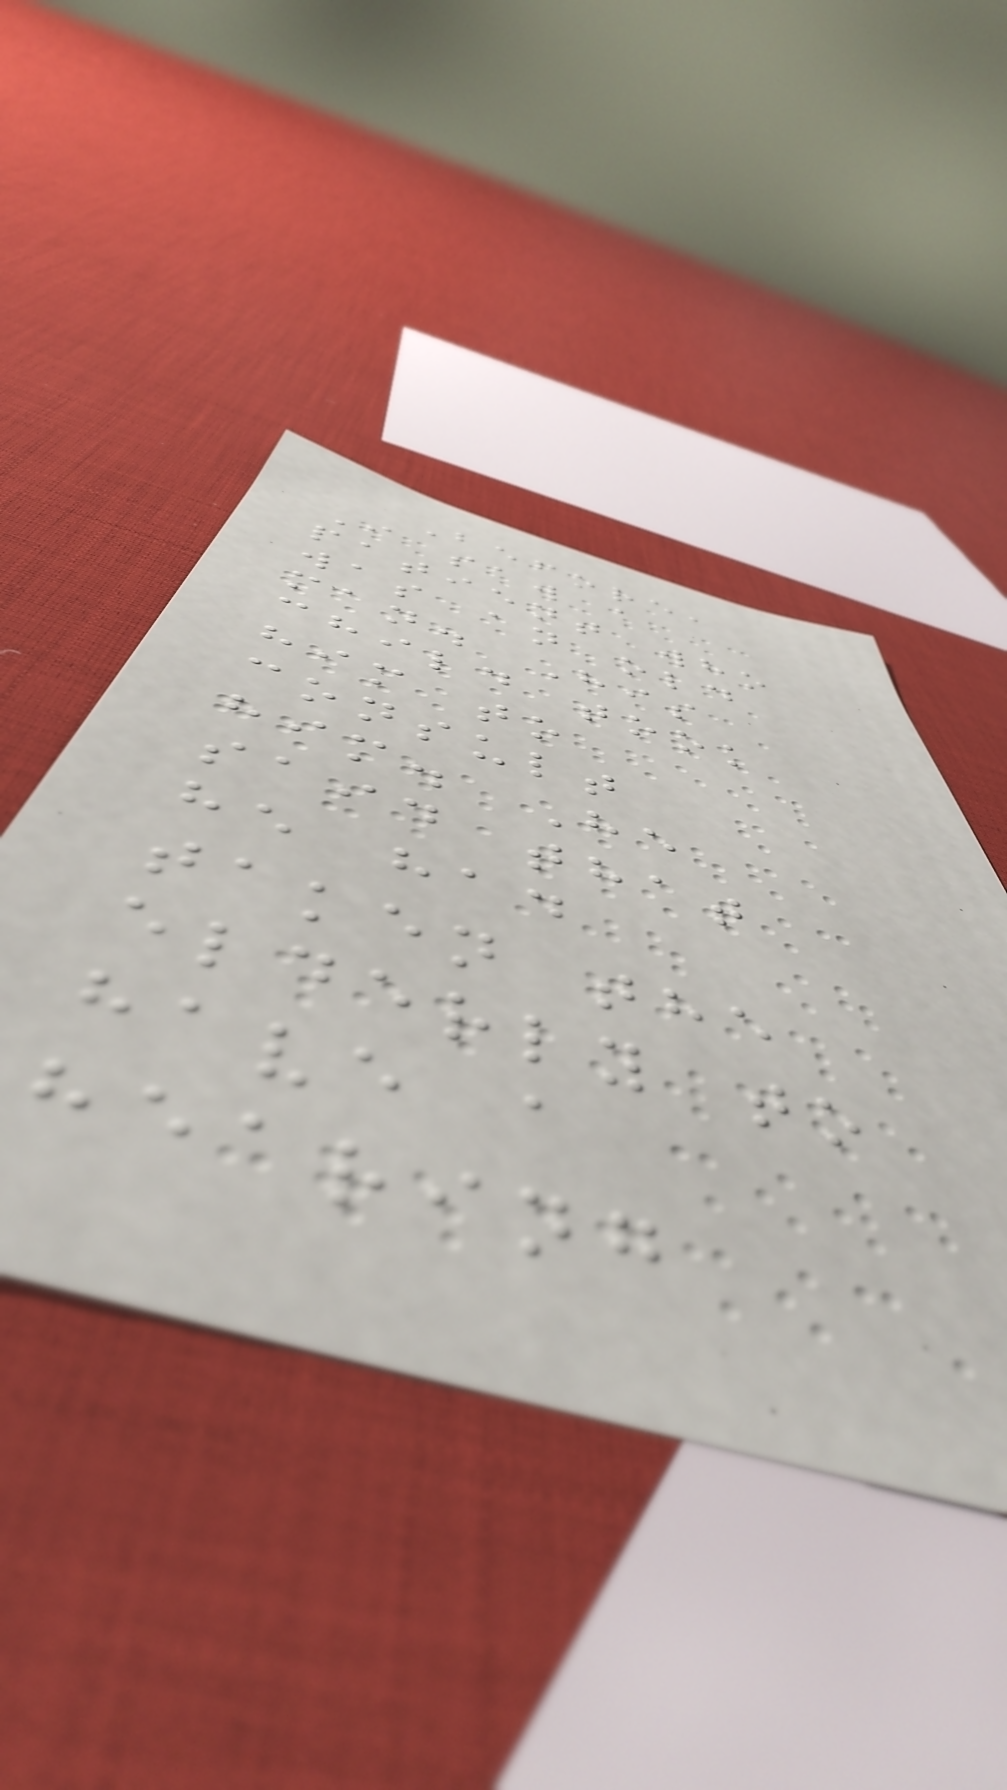Before,
I saw a
patient who
was an old
man. His
child took
him to
consult
him. He
said that
he had
taken the
elderly to
have a
hearing
